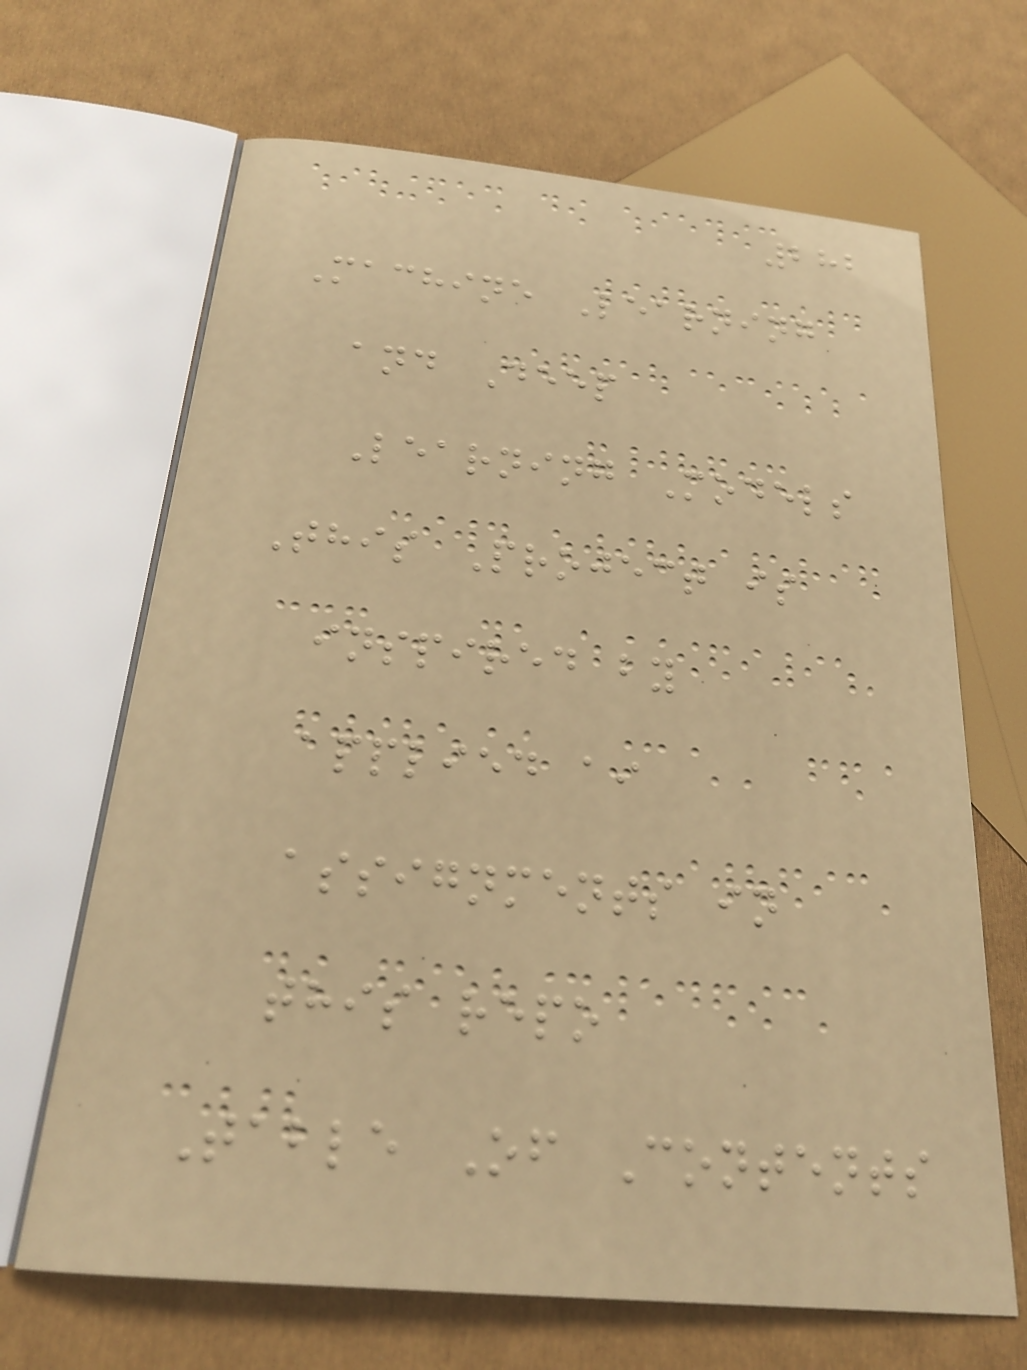282
Machine Learning
and Deep
Learning Models
This Project is
inspired by
applied ai
assignments in
this repo
Table Of Contents
